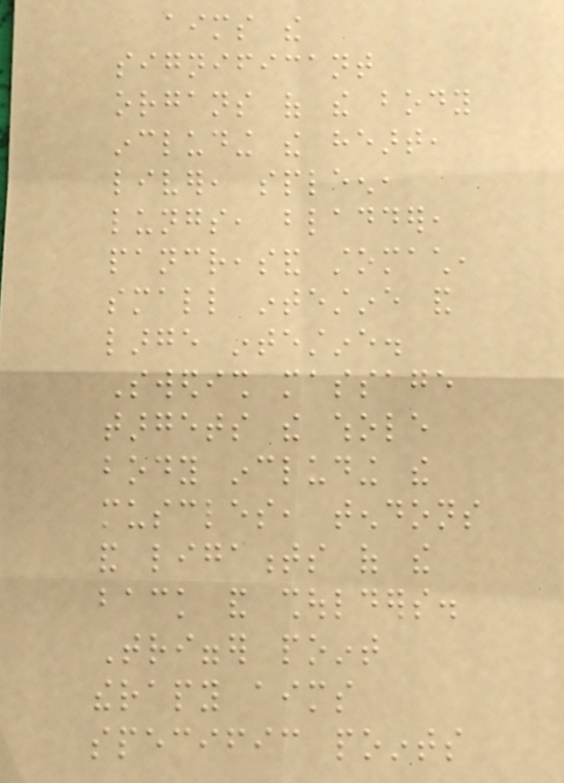aims the
significant
organs of the body
including the heart,
liver, spleen,
lungs, bladder,
pancreasand stomach,
small intestine and
large intestine.
Swedish massage
targets the whole
body including the
muscles, tendons
and ligaments of the
back and shoulders.
Trigger point
therapy aims
specific points
